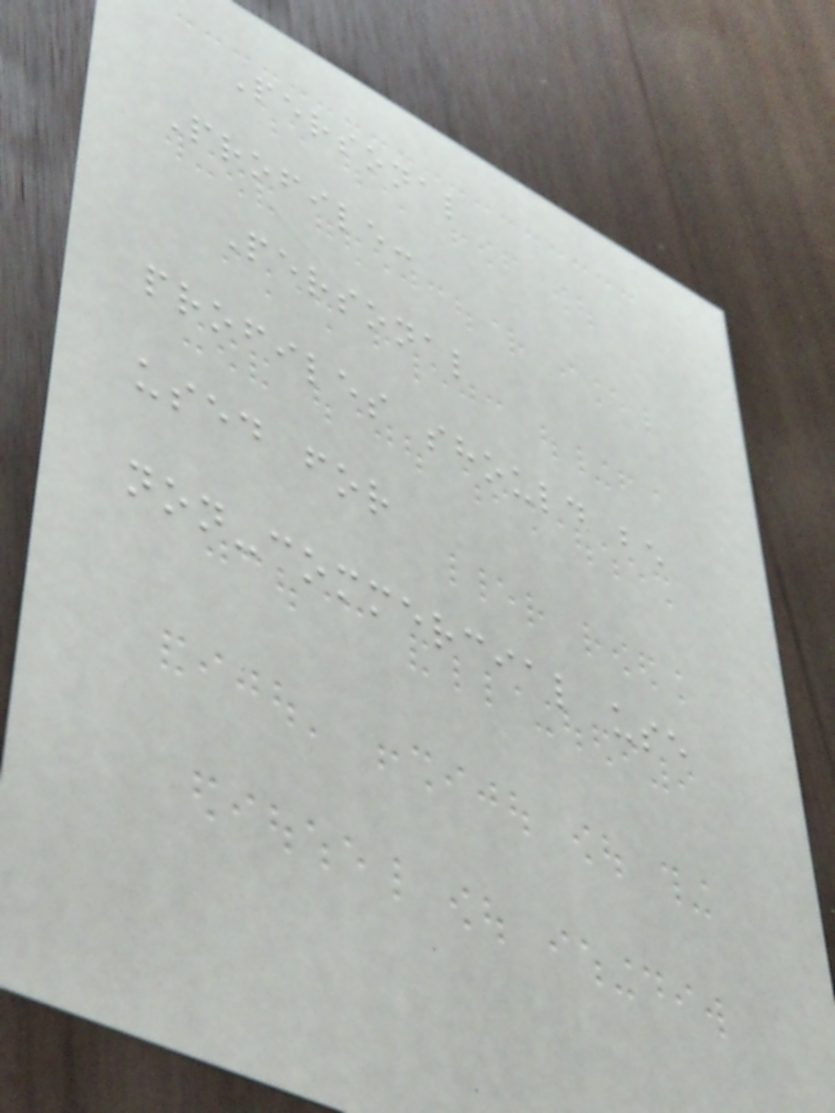Personal
Profile:
Personal
profiles should be
used for
non-commercial use
